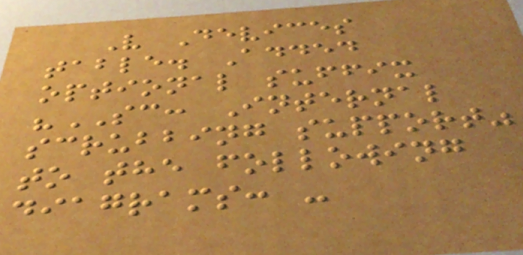V Devices
table. Added
optional suffix
"SC: Internal
scrubbing support"
to the following
diagrams: -
